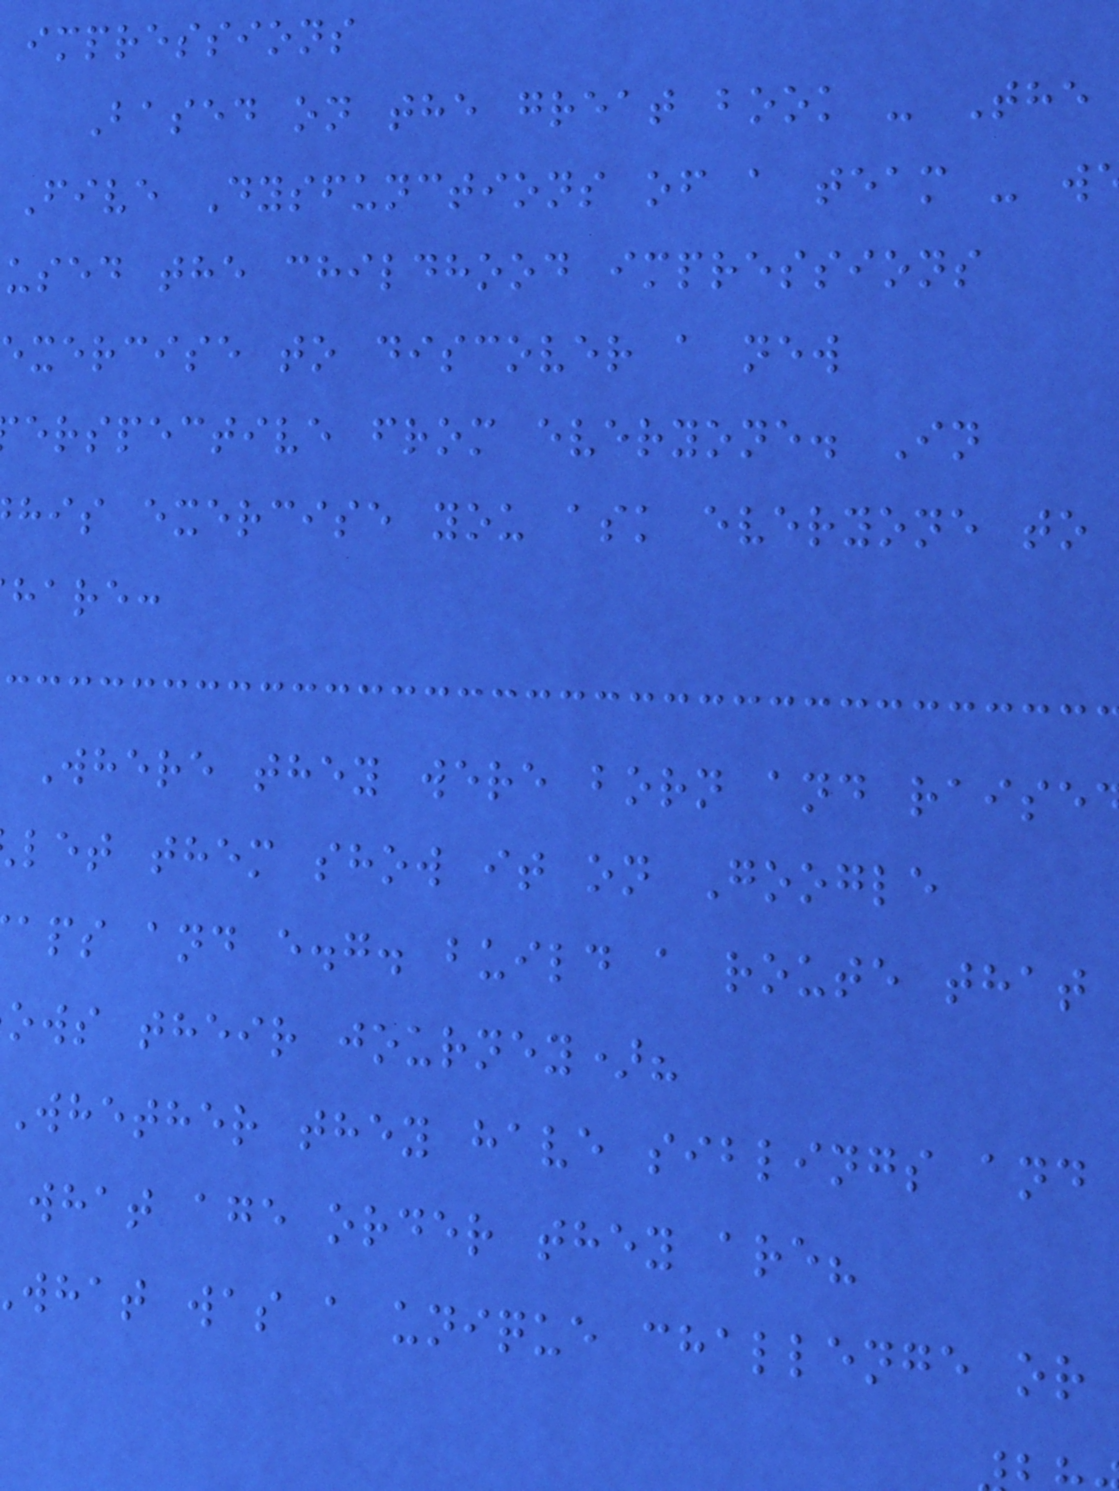impressions
Based on the great book - The
Five Dysfunctions of a team - w
used the childhood impressions
xercise to discover a new
erspective from everyone. In
his exercise you ask everyone to
hare:
Where they were born and raise
let them show it on Google
aps and e.g. build a route that
ows their journey)?
Whether they have siblings and
what age order they are?
what was a unique challenge or
